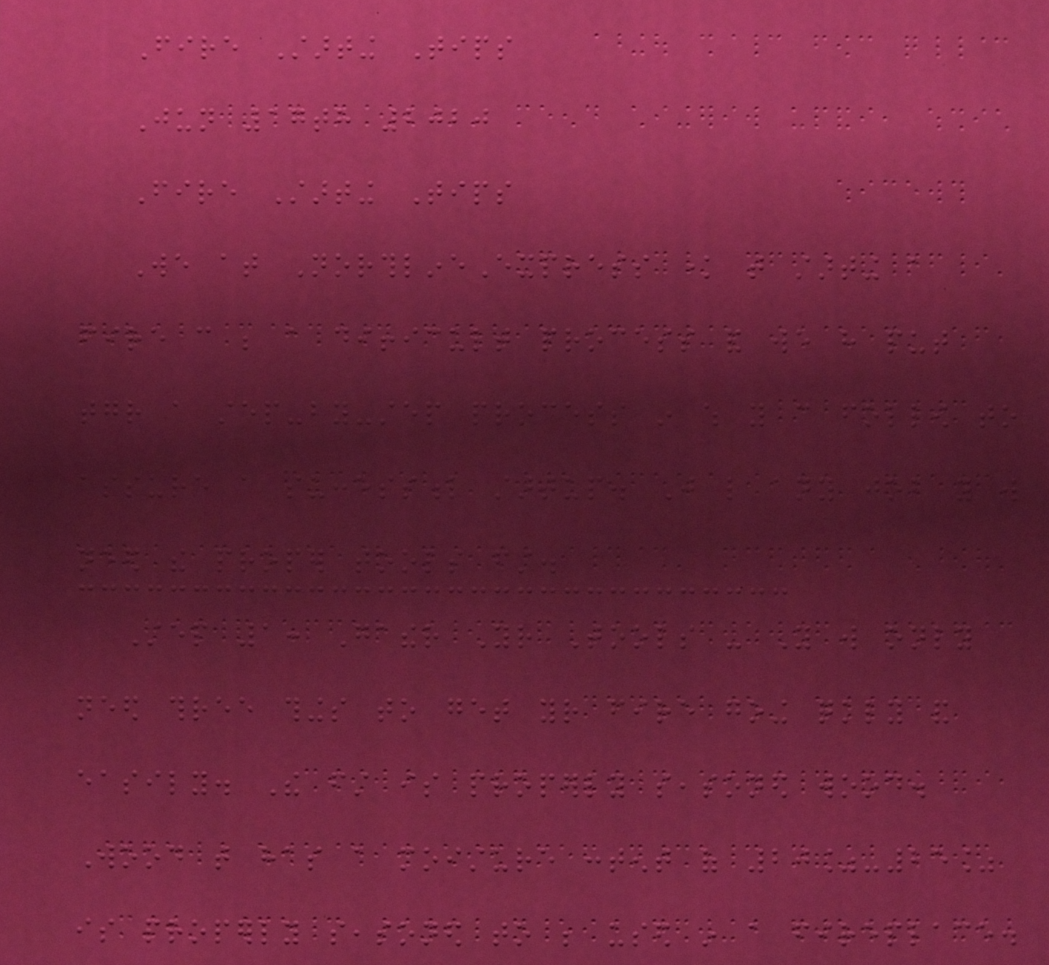Fire Starting Tips
Jun 17th 2020
Fire Starting Tips
We at NorthlineExpress know that starting a
fire can be a difficult process and we have put
together a step-by-step process in which you can follow to
assure a successful startup. Just like any job you will
need the proper tools first.
Step 1: Gather Your Tools - You will only
need three things to get your fire going quickly and
easily. The first is properly seasoned wood.
Wood that has a moisture content of 20%-25%
is properly seasoned to be used in a fireplace.
